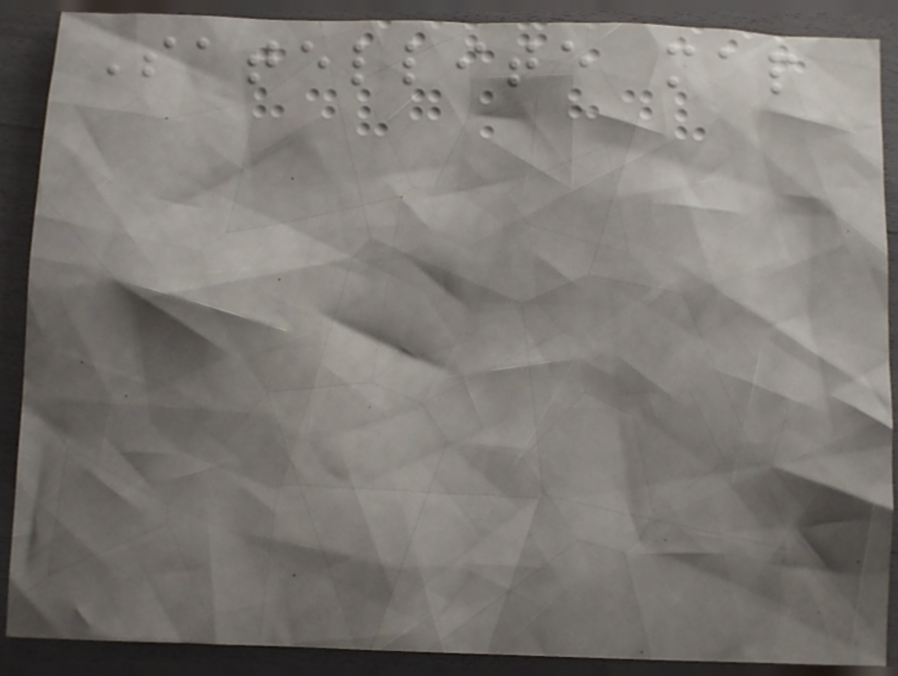Satellite map
